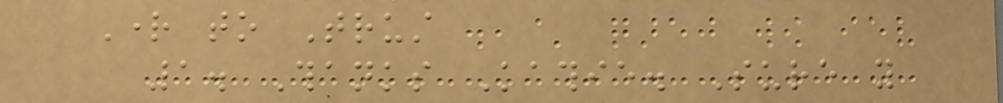Right to Trust
1. Thanks Kathie. Sure you
